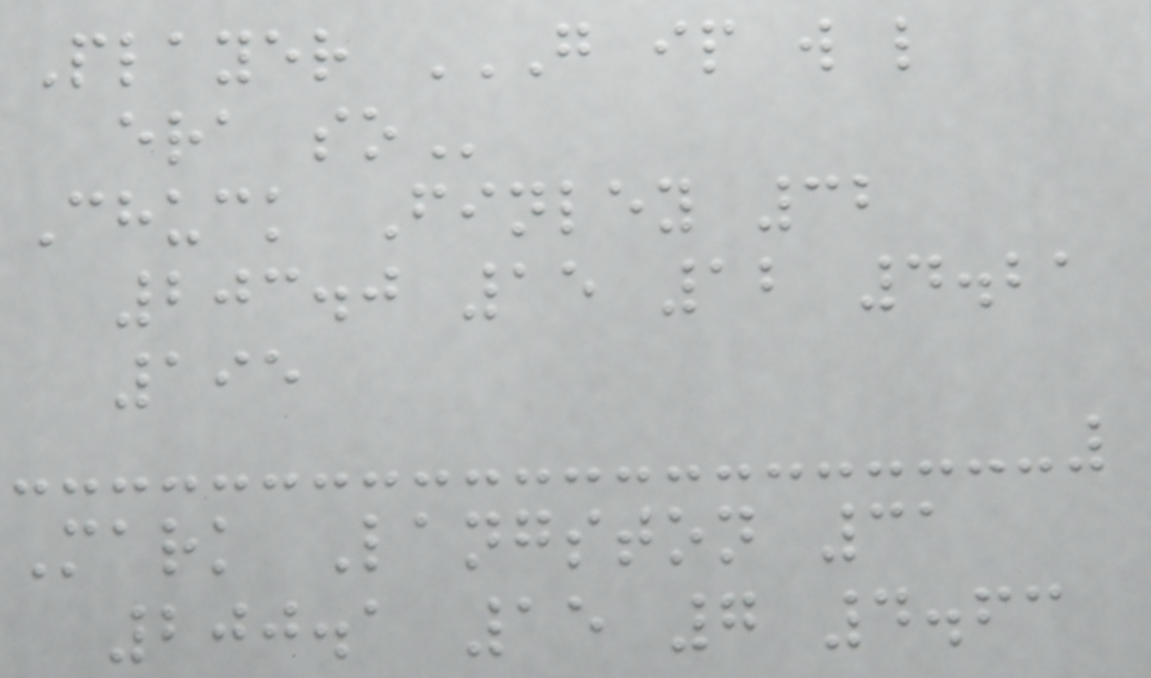Player G IP W L
ERA SO
Chuck Finley 32
203.0 15 12 4.21
195
Mark Langston 31
200.1 15 7 4.63
